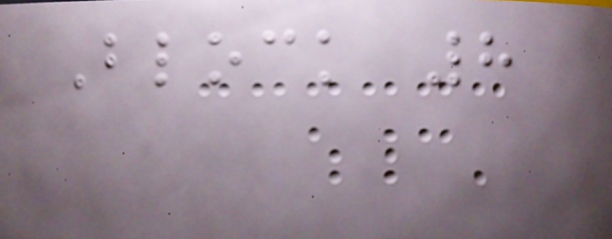Block 8
